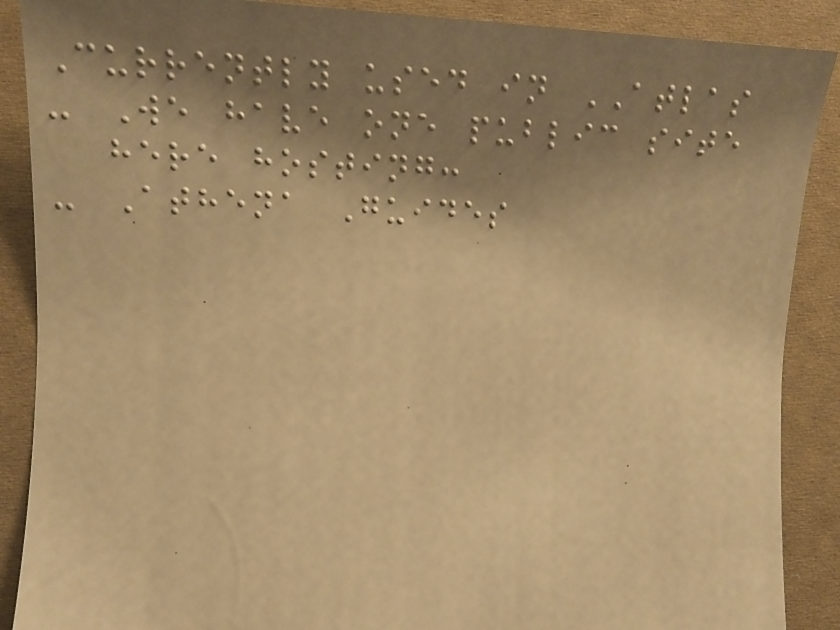Currently used in ATLAS
- We have one public site
here hosting:
- Athena Guides
